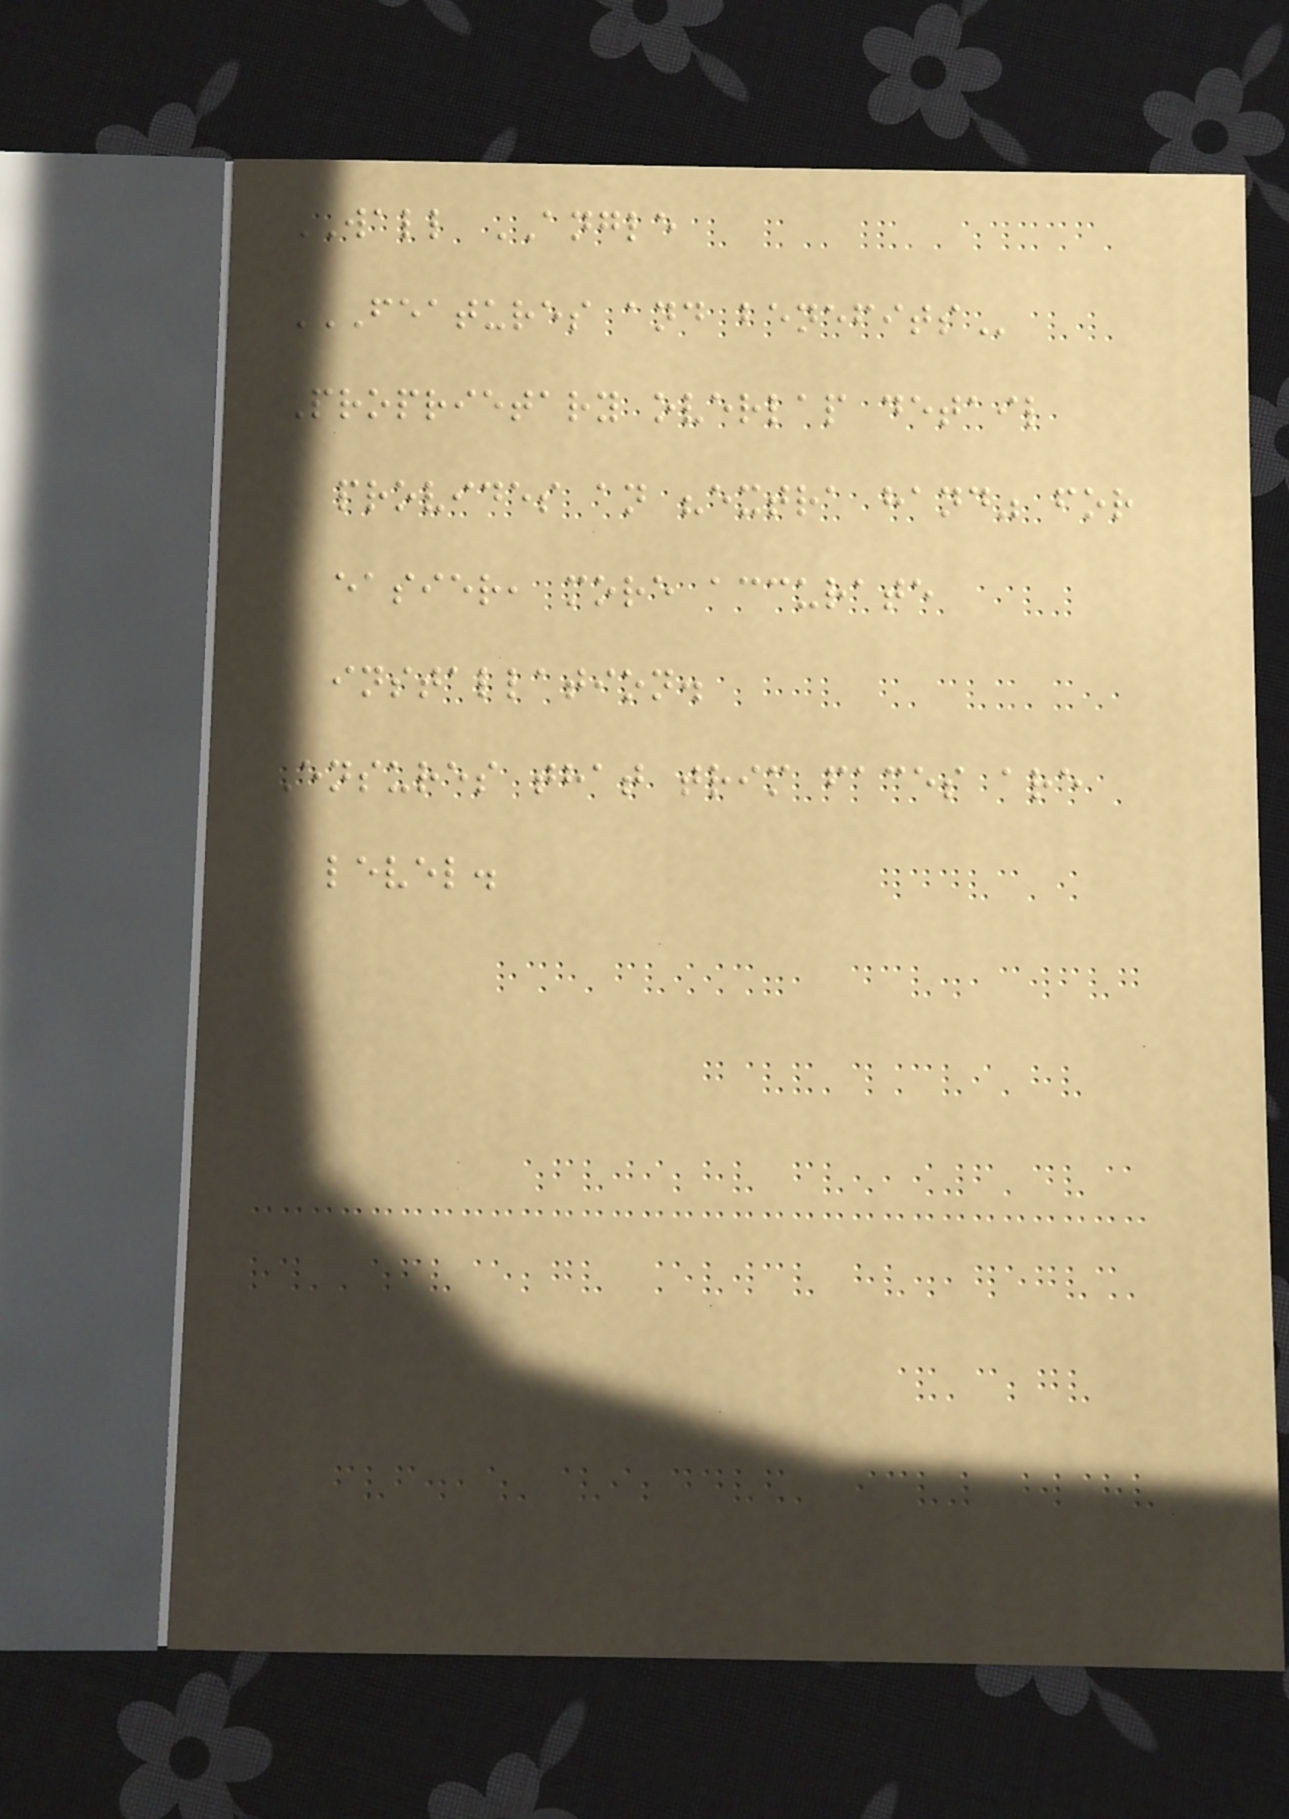WALL ANGLE
FEATURES AND BENEFITS
Proprietary overlap detail
provides an "extra hand" for
easier, more accurate
installation.
Ensures that trim faces are
level.
